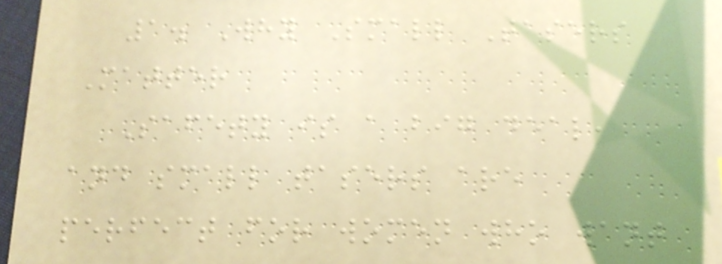1. Why Small Tasers
Matter
Safety is a big deal,
and small tasers are
perfect for women who want
